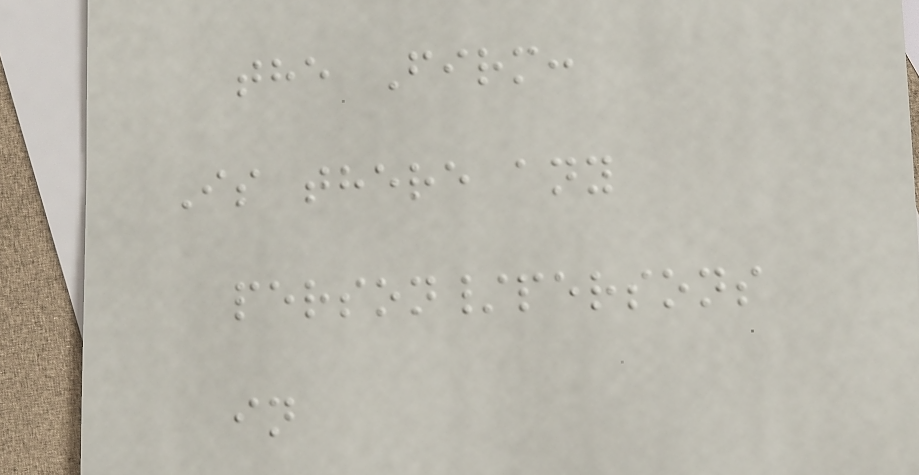the Firm:
Is there any
person/persons
in
